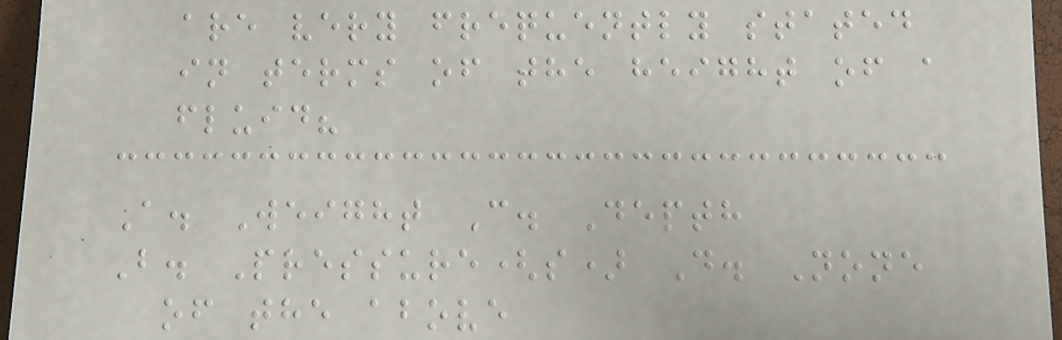are very frequently stated
in terms of the height of a
fluid?
A. Weight C. Depth
B. Pressure(s) D. None
of the above
